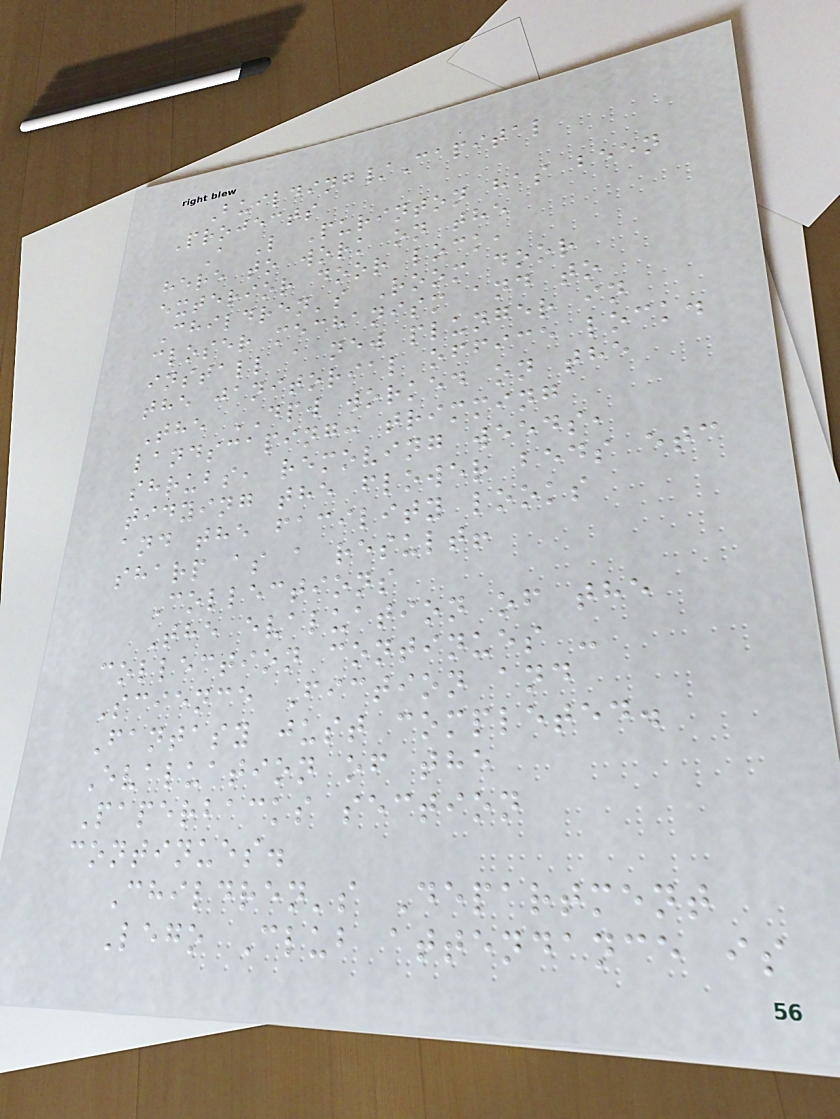Building/Capital
Projects
A L Purinton has been
here to work on the
exterior door lock,
Children's Room door
closer mechanism and to
install a new plunger in
the janitorial office lock.
The DPW worked on the
landscaping: trimming
shrubs, removing weeds,
tidying the flower beds etc
and the facility looks
sharp as a result!
Collections
The evaluation of the
collection continues -
Science Fiction and
Fantasy just completed.
Evaluation of the
Paperbacks section
continues.
Children's Department
Lego Club attendance is
